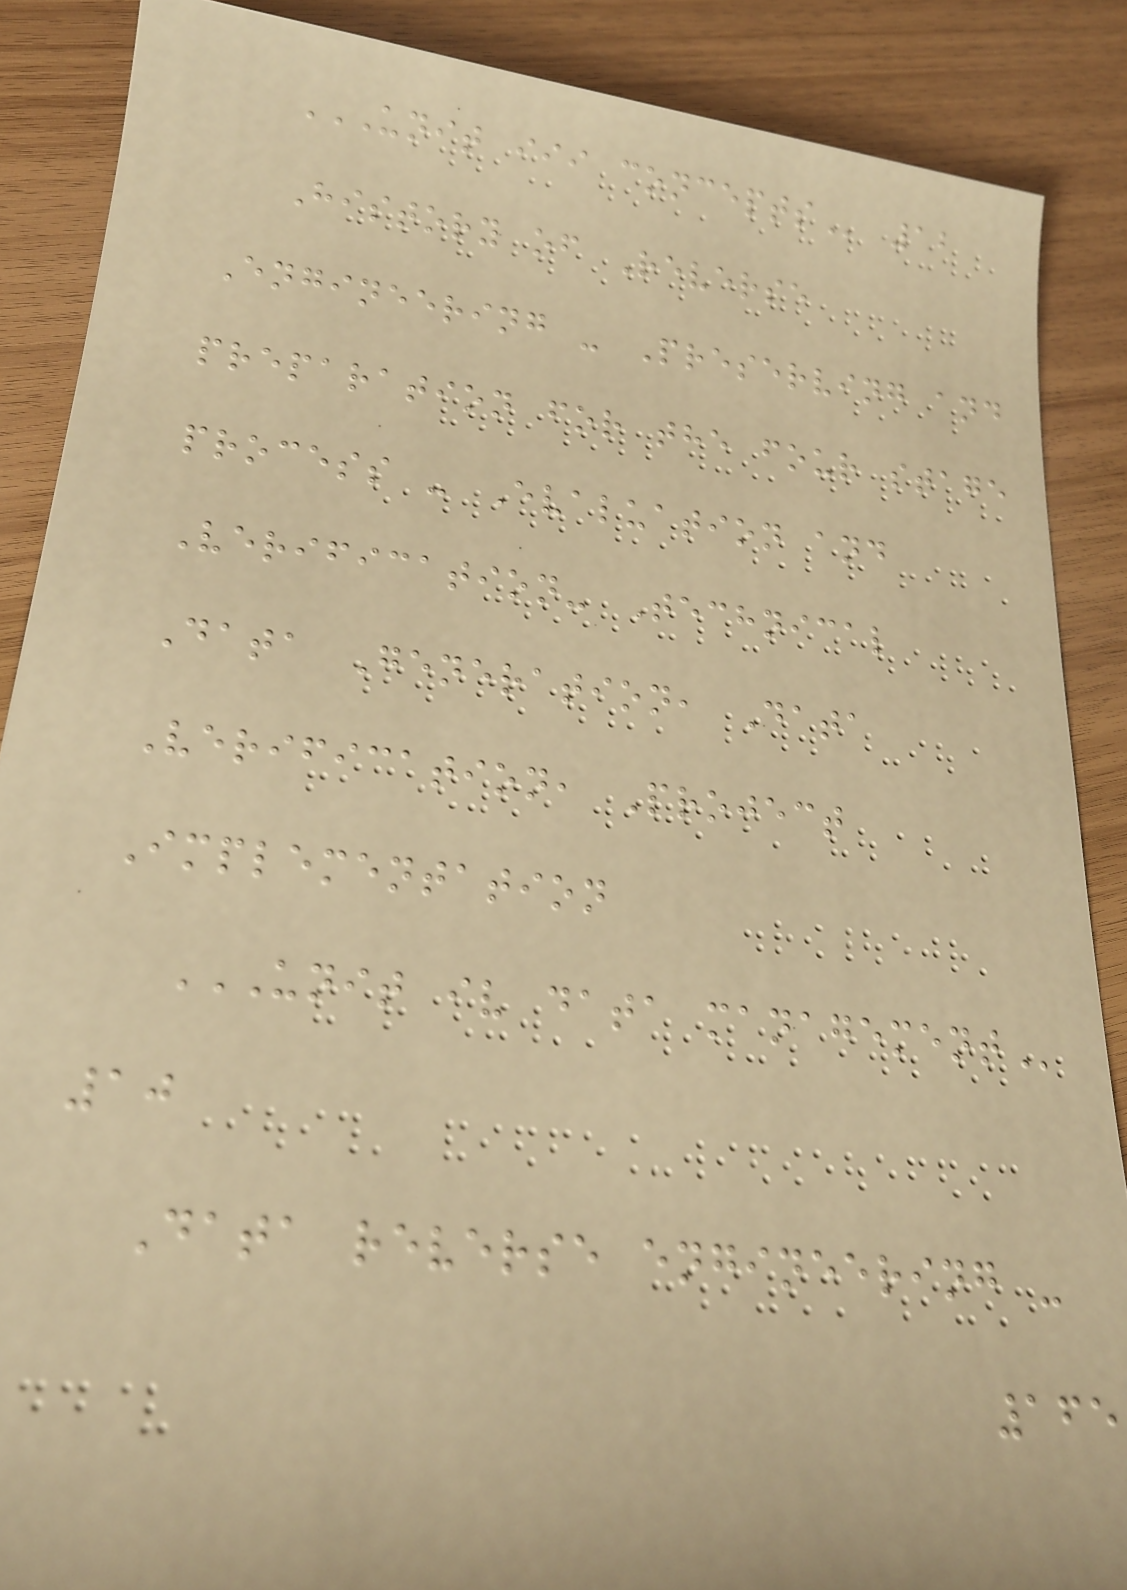UNIT III CONCEPTS 12
History of Reverse
Engineering - Preserving and
preparation for the four stage
process - Evaluation and
Verification- Technical
Data Generation, Data
Verification, Project
Implementation
UNIT IV DATA MANAGEMENT
10
Data reverse engineering -
165
